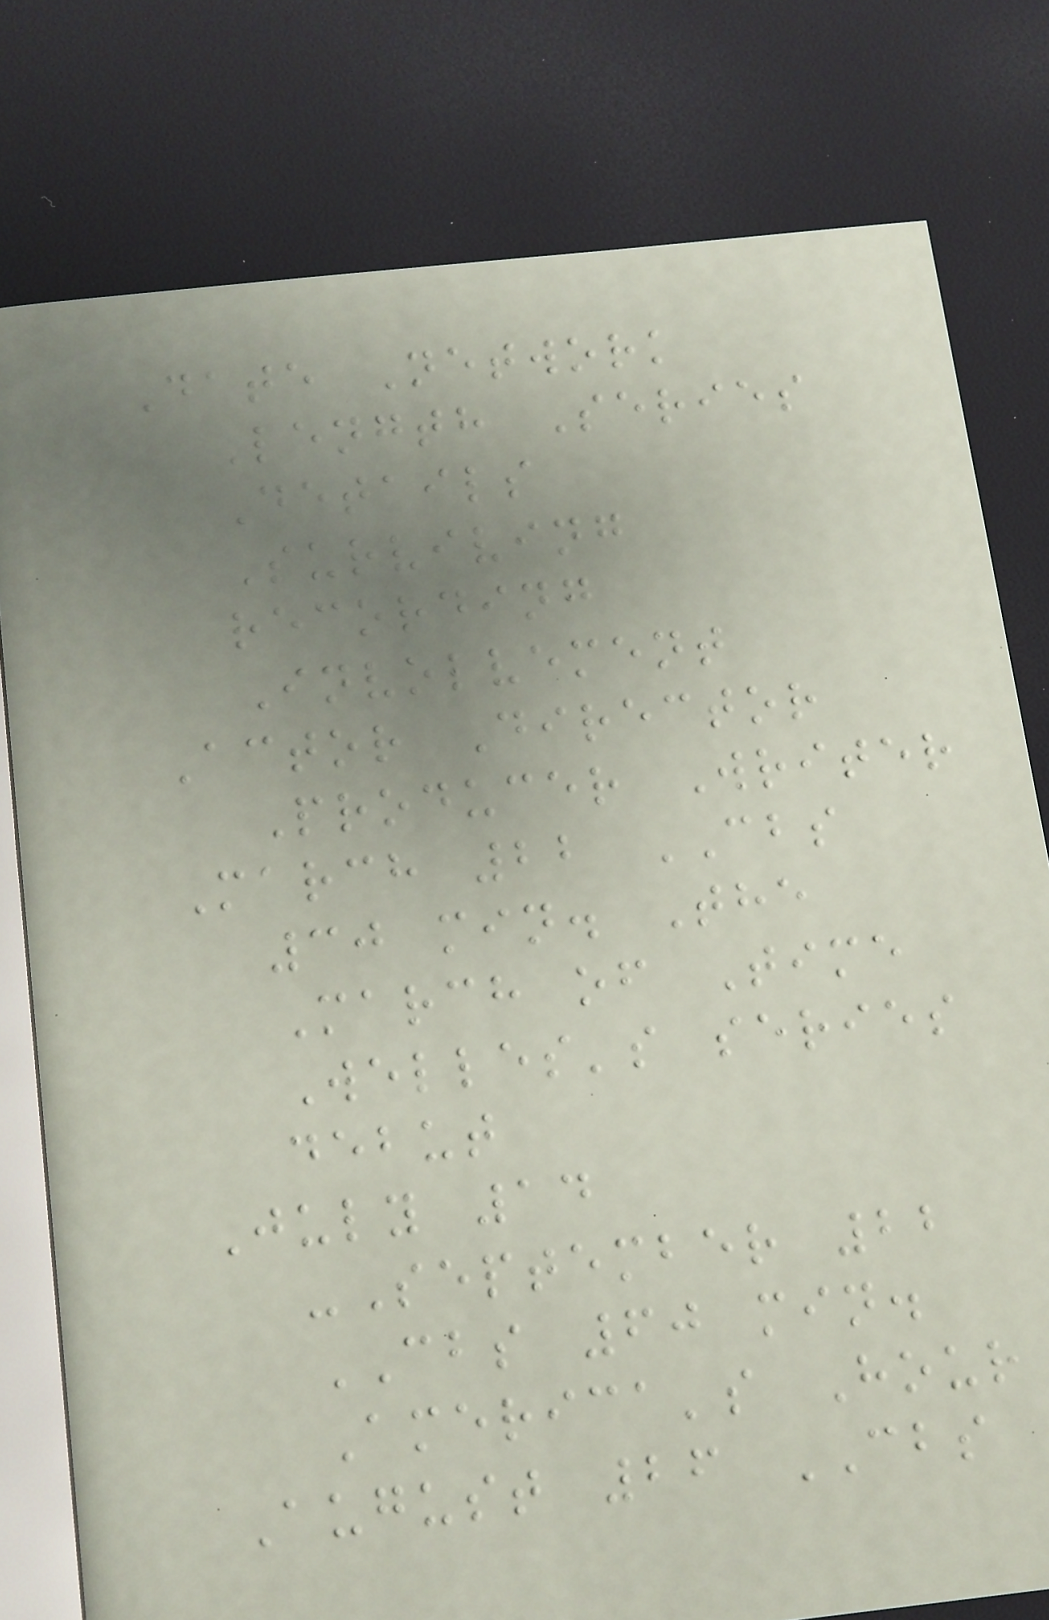Date Network
Length Series
Details
Surviving
recording
Involvement
Actor Director
Producer Writer
March 22 CBS
30 min. The
March of Time
Welles's series
debut
July 14
-September 22
CBS 60 min.
America's Hour
August 26 CBS
